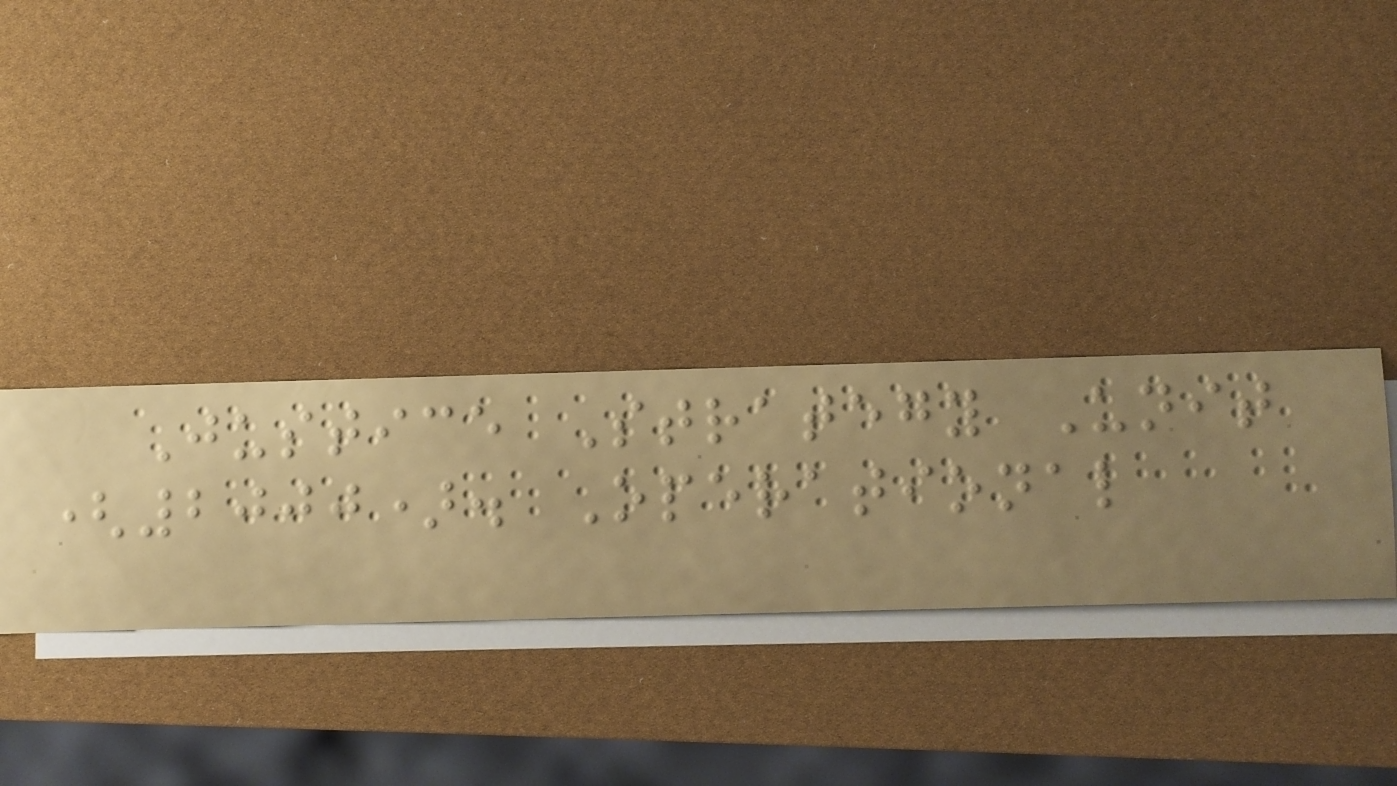Justice Strategy Unit
(2000). Operational
